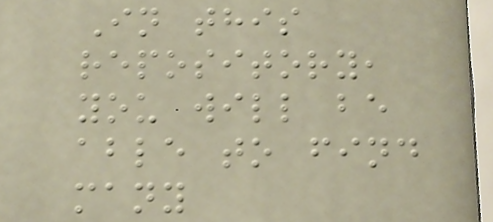In this
repository,
you will be
able to find
many
